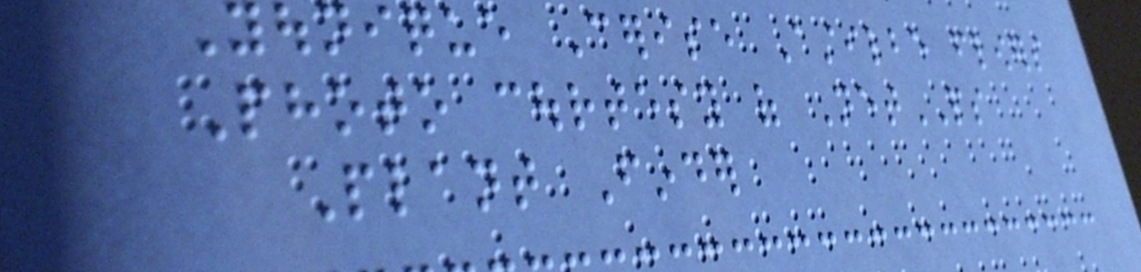Younique Cerise Astilbe flowers
Photo courtesy of NetPS
Plant Finder
